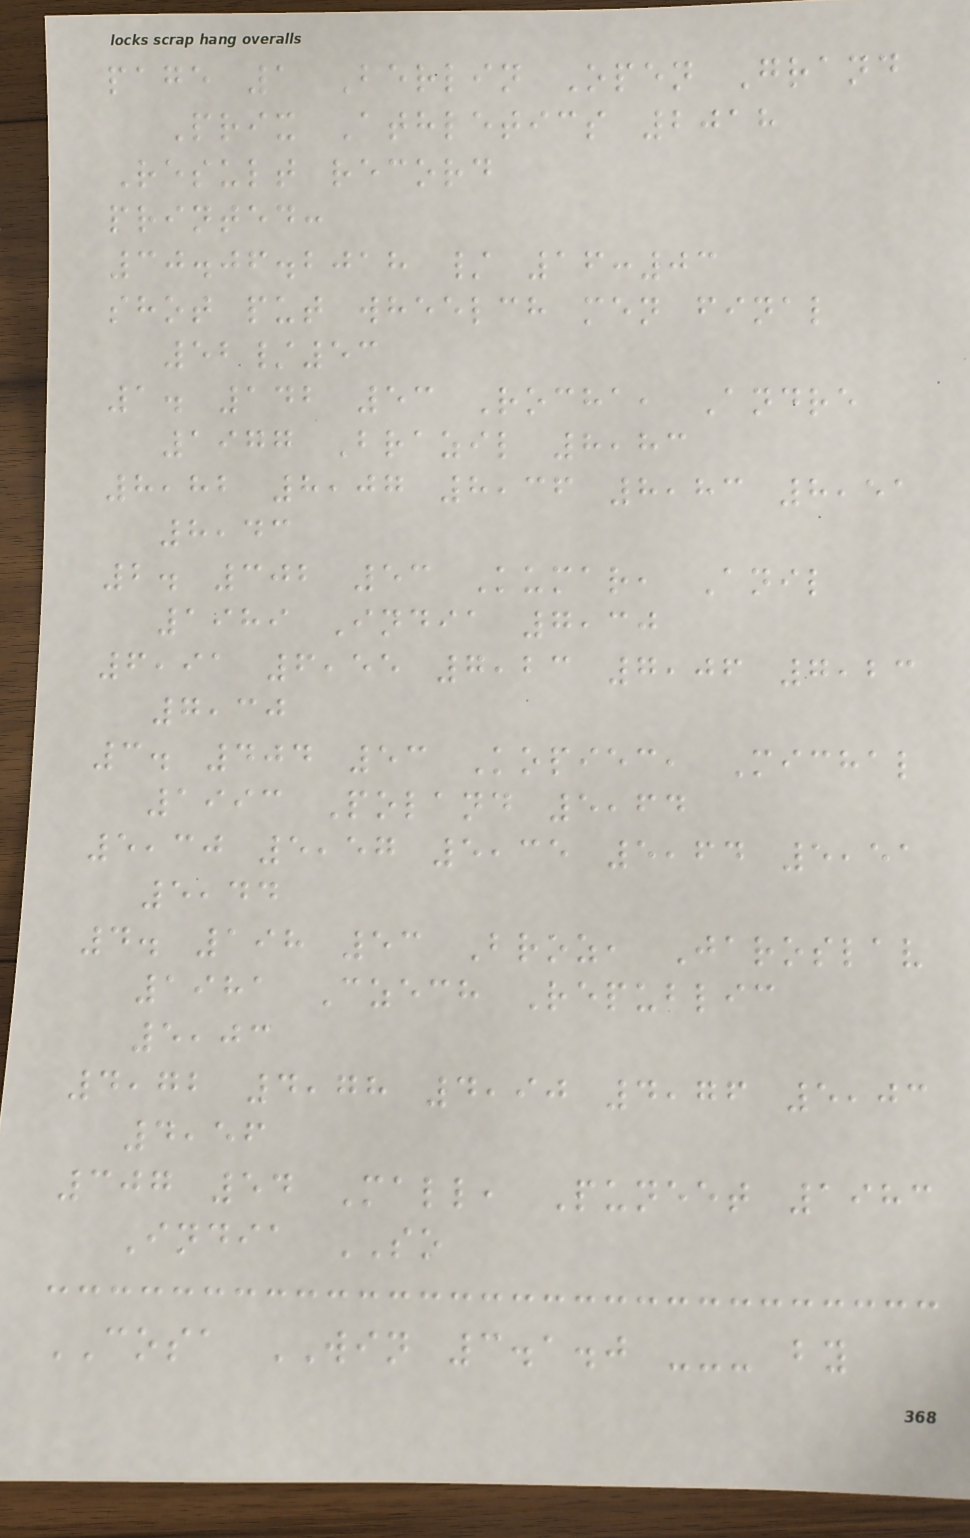page 1 Berlin Open Grand
Prix Athletics 2018
Result record
printed:
30.06.2018 / 16:03
shot put wheelch men final
52/53
1. 142 53 Rocha, Andre
1977 Brazil 8,83
8,82 8,07 8,36 8,83 8,51
8,43
2. 302 53 Kumar, Anil
1989 India 7,30
6,91 6,55 7,23 7,06 7,23
7,30
3. 404 53 Kopiec, Michal
1993 Poland 5,64
5,30 5,57 5,35 5,64 5,51
5,44
4. 198 53 Broz, Jaroslav
1981 Czech Republic
5,03
4,72 4,78 4,90 4,76 5,03
4,56
307 54 Mall, Puneet 1983
India SO
COSA WIN 3.1.0 --- by
